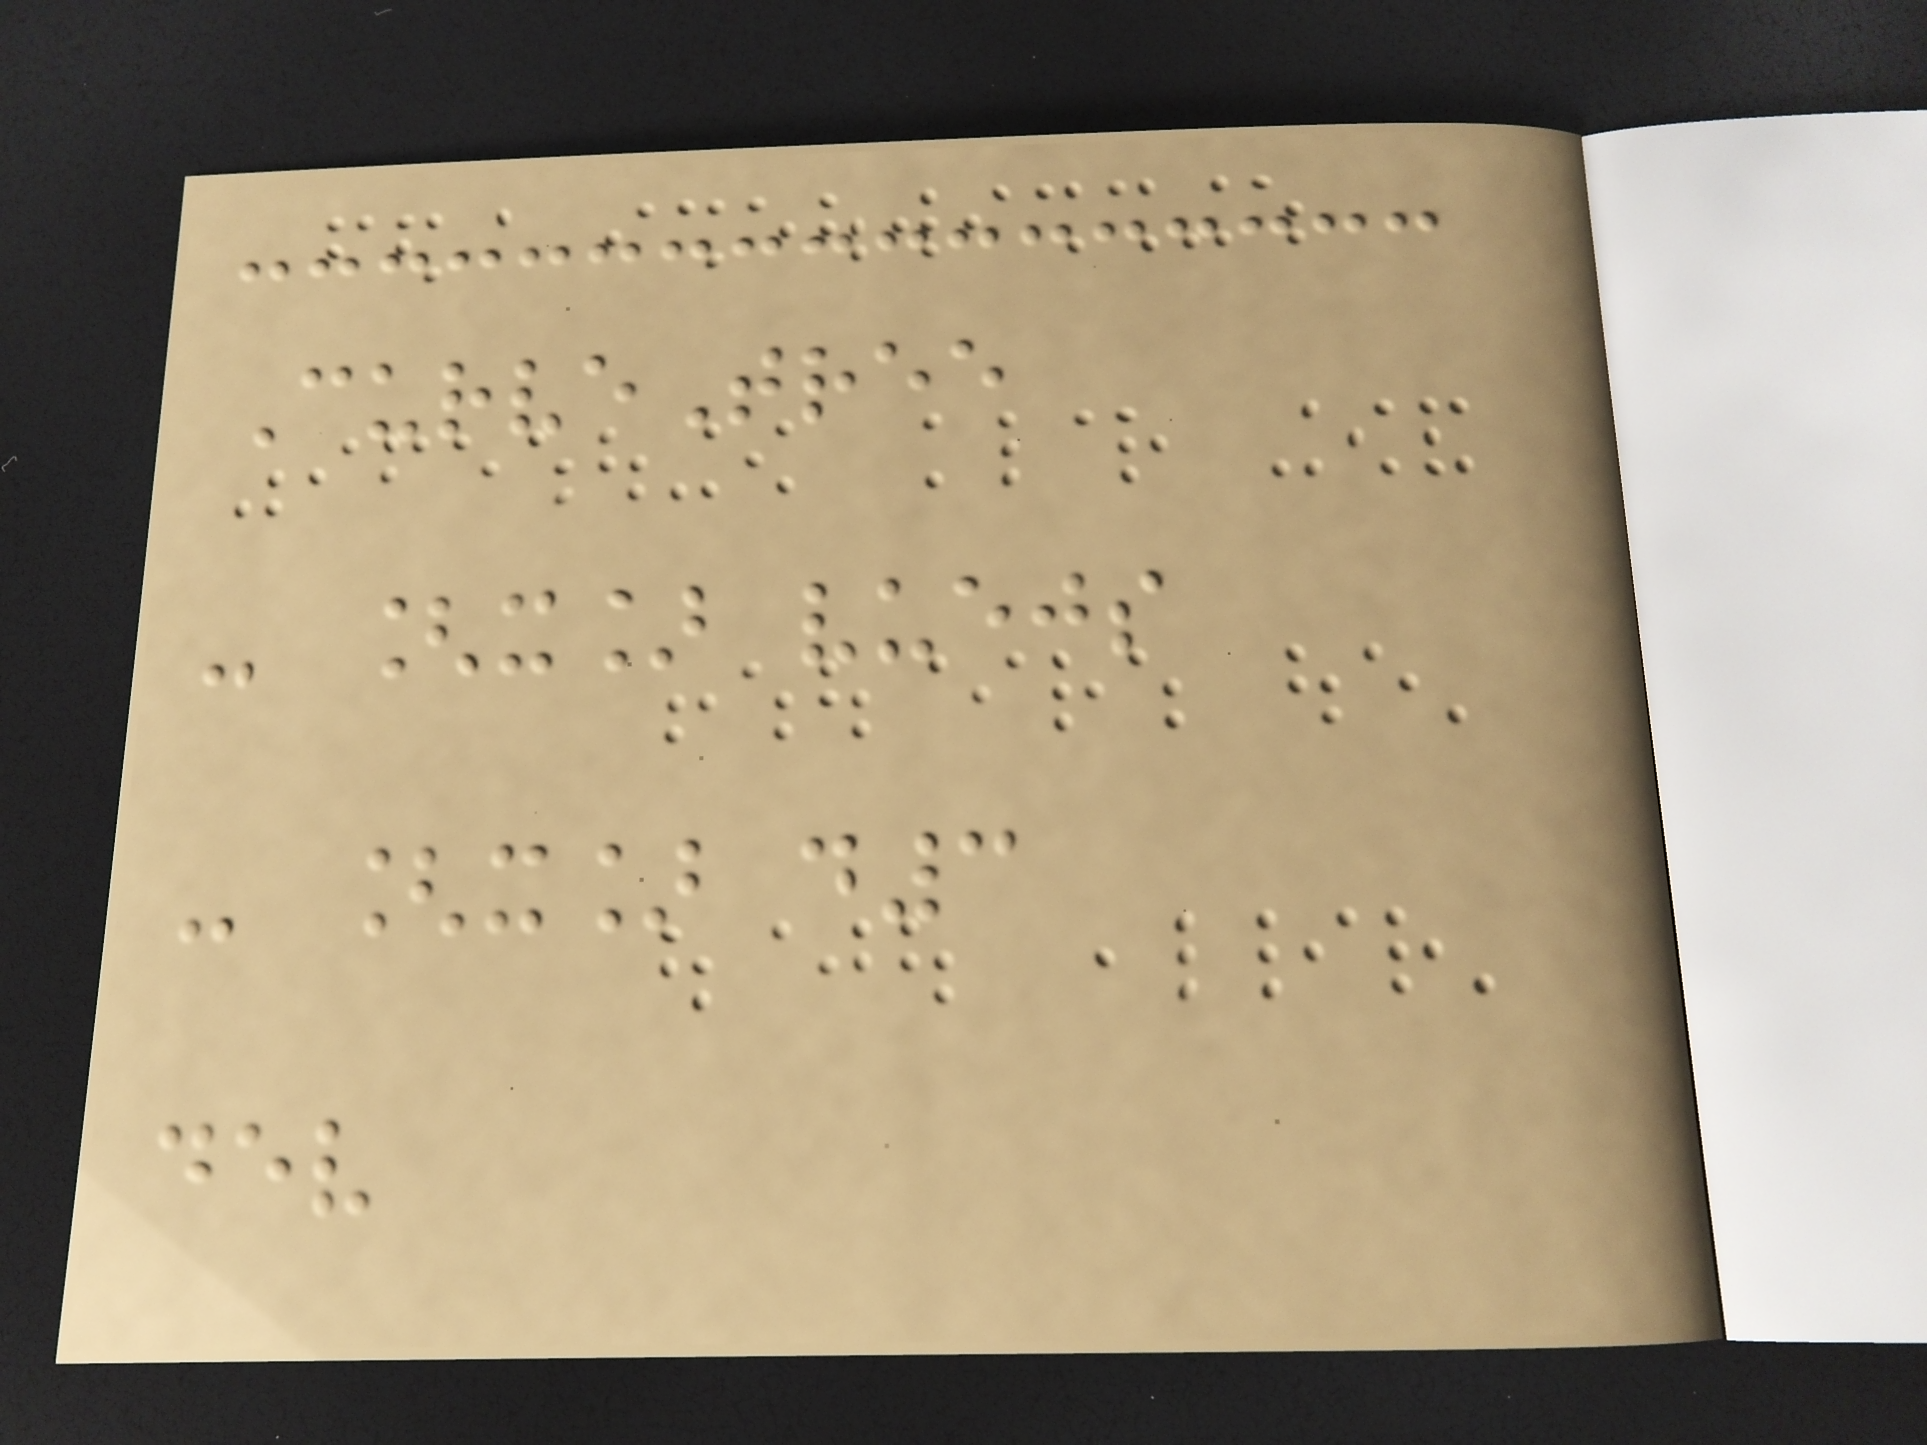CurveTree
- [x] vuejs
- [x] d3
dev
